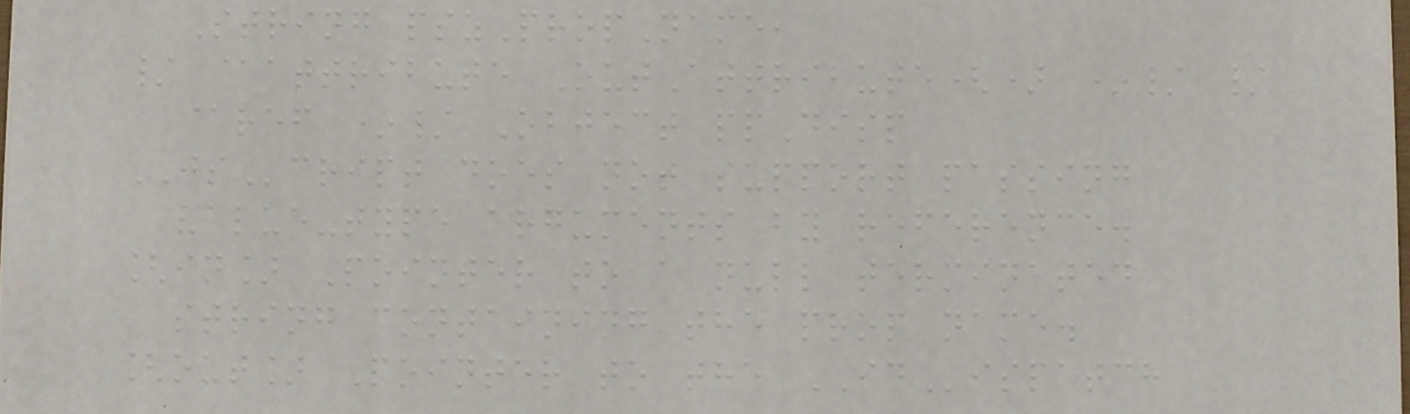String pszPropName,
/ @attribute OutAttribute() */ /
@ref */ Object ppDisp
JScript does not support passing
value-type arguments by reference.
[in] Pointer to a null terminated
string containing the prop name.
[out] Pointer to the IDispatch
